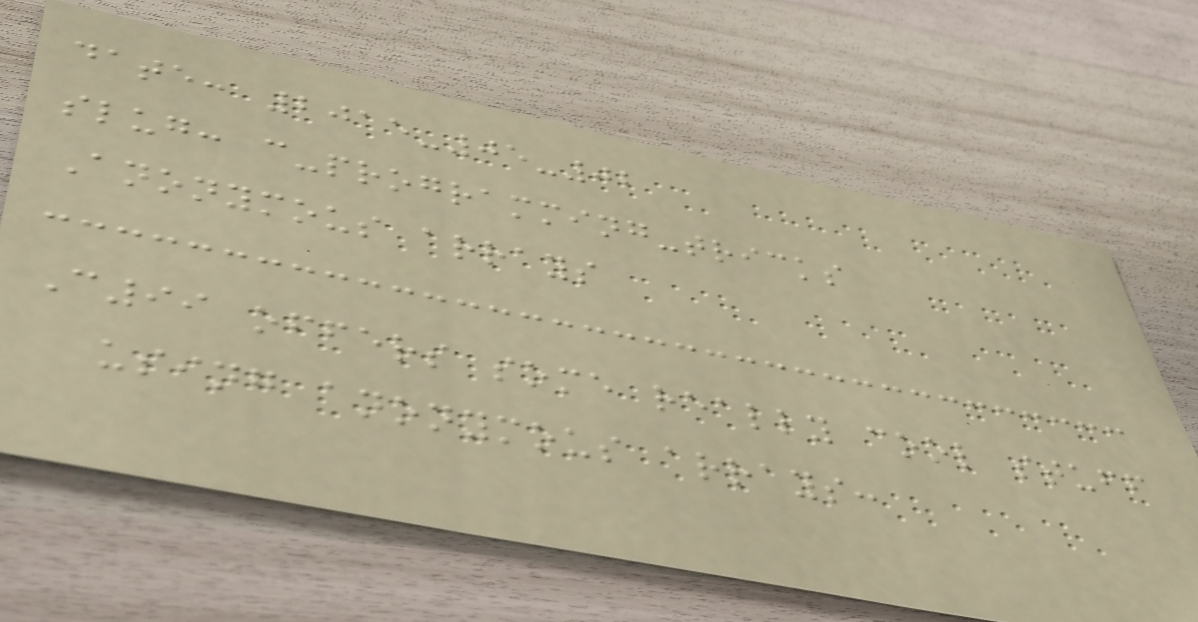date: 2015-05-02
slug: c-programming-tricks
Anonymous arrays
C99 offers some really cool stuff
using anonymous arrays:
